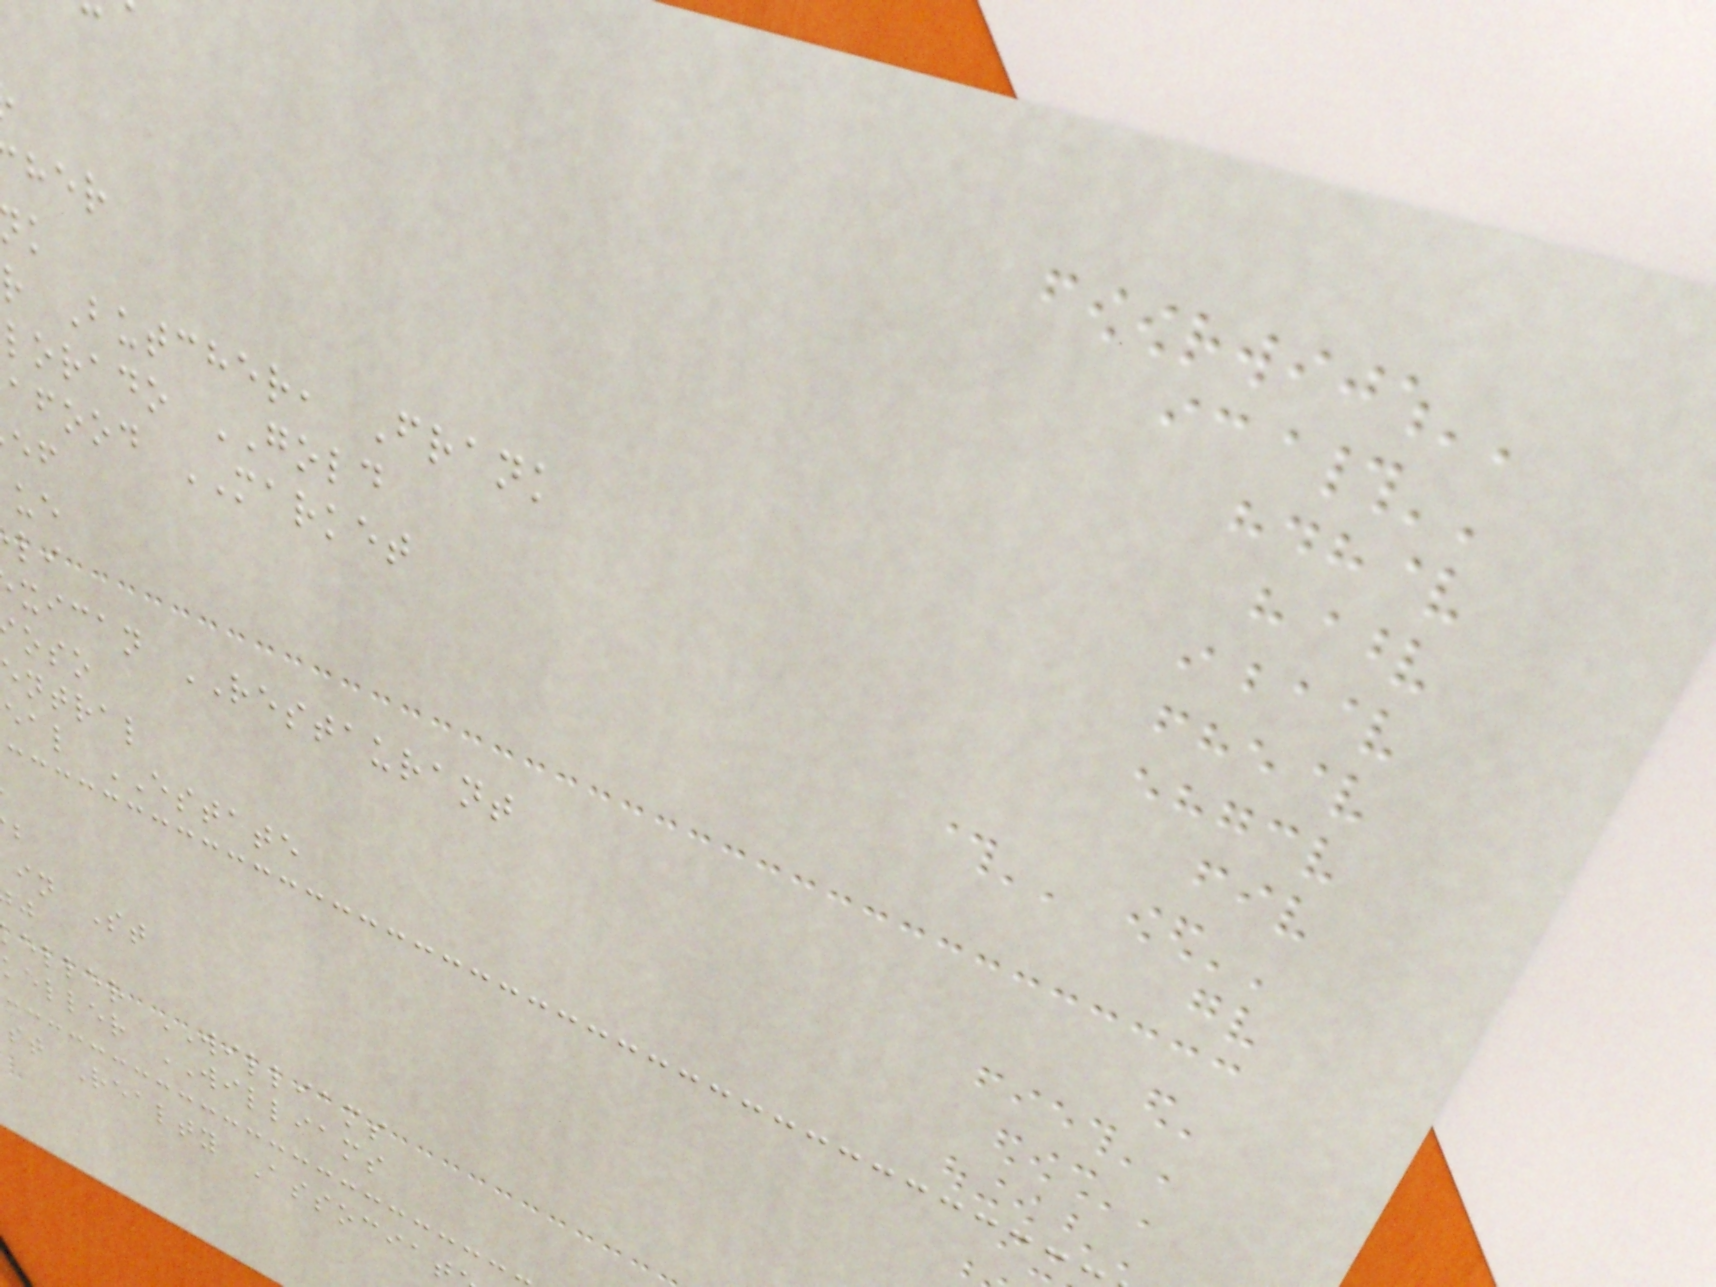r Butcher, Frank
lorado GOLD
afood MARKET
xican RESTAURANT
entral
eal ESTATE
in St
eller WILLIAMS
keller WILLIAMS
st Realty Associat
